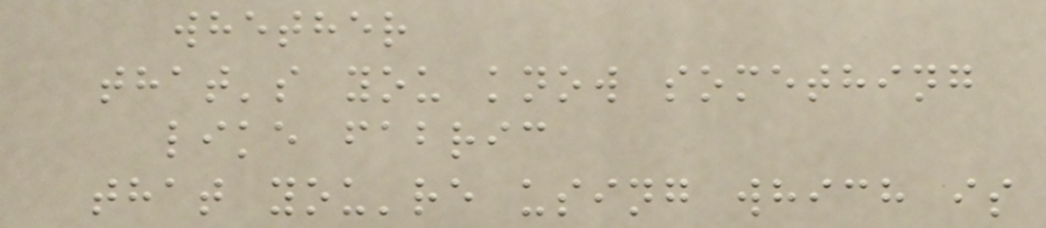whether
that's you know something
like fabric
that you're using which is
